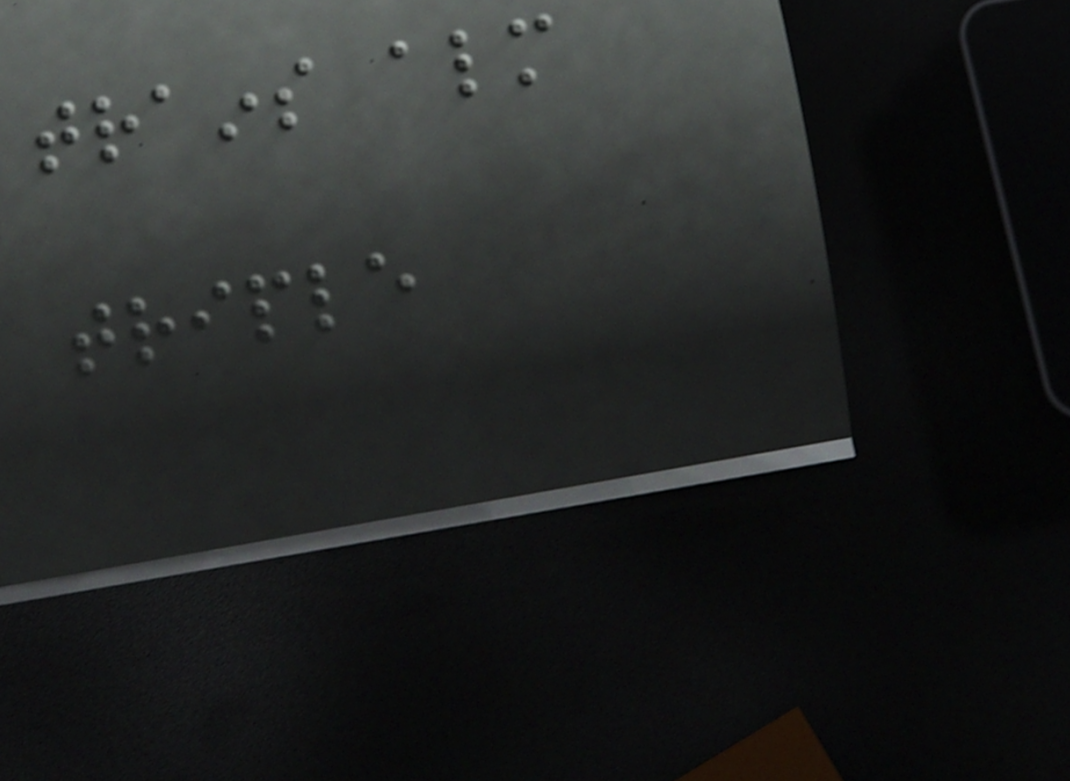trains almost
triple
